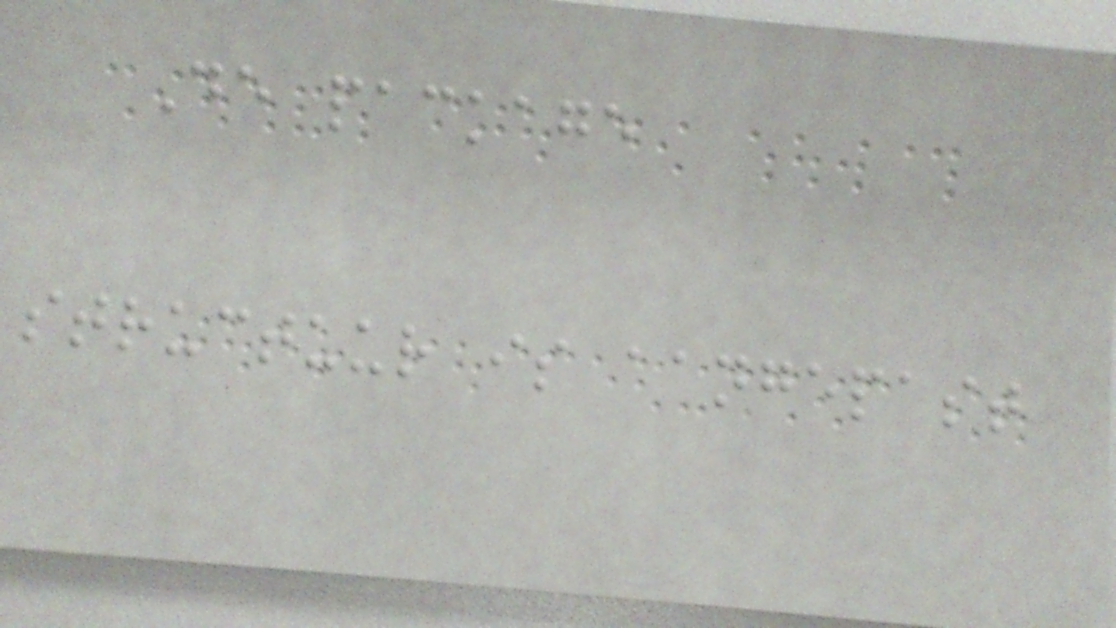De package
structuur is aangepast
